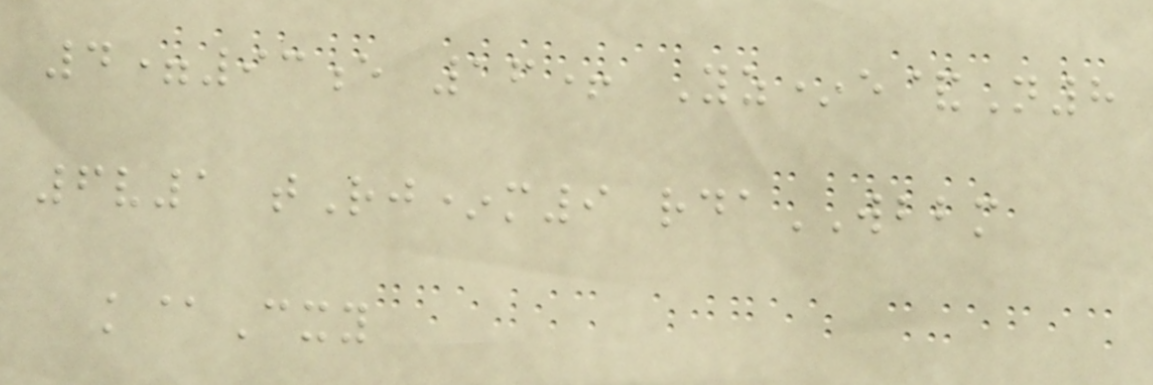4=93e 16+ Yz*e&N8
6v1 tRj*m9 rdaWBBM
k@Cxy
